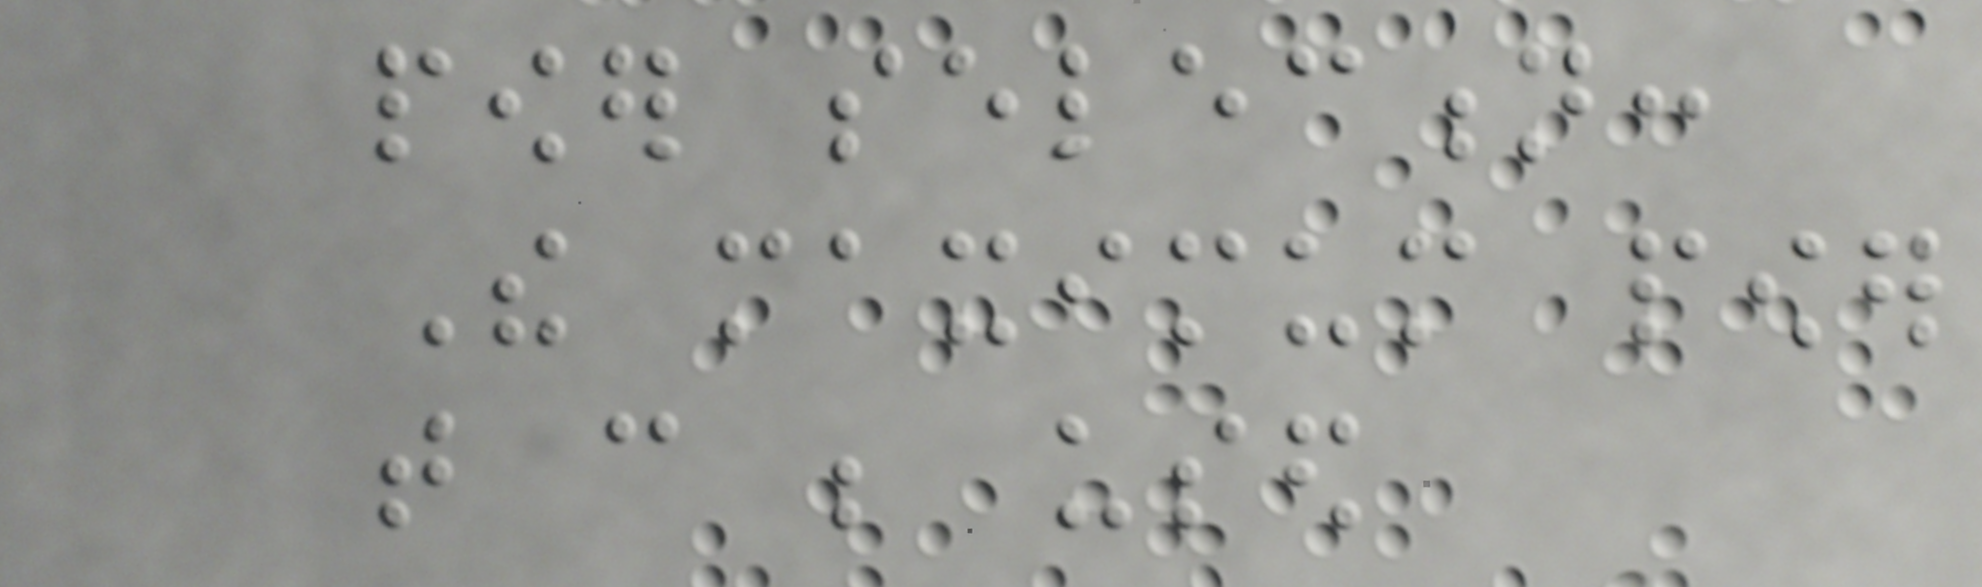power selection:
The maximum power
that can be used
